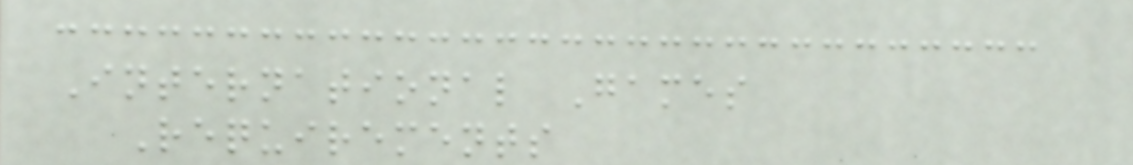International Games
Requirements
